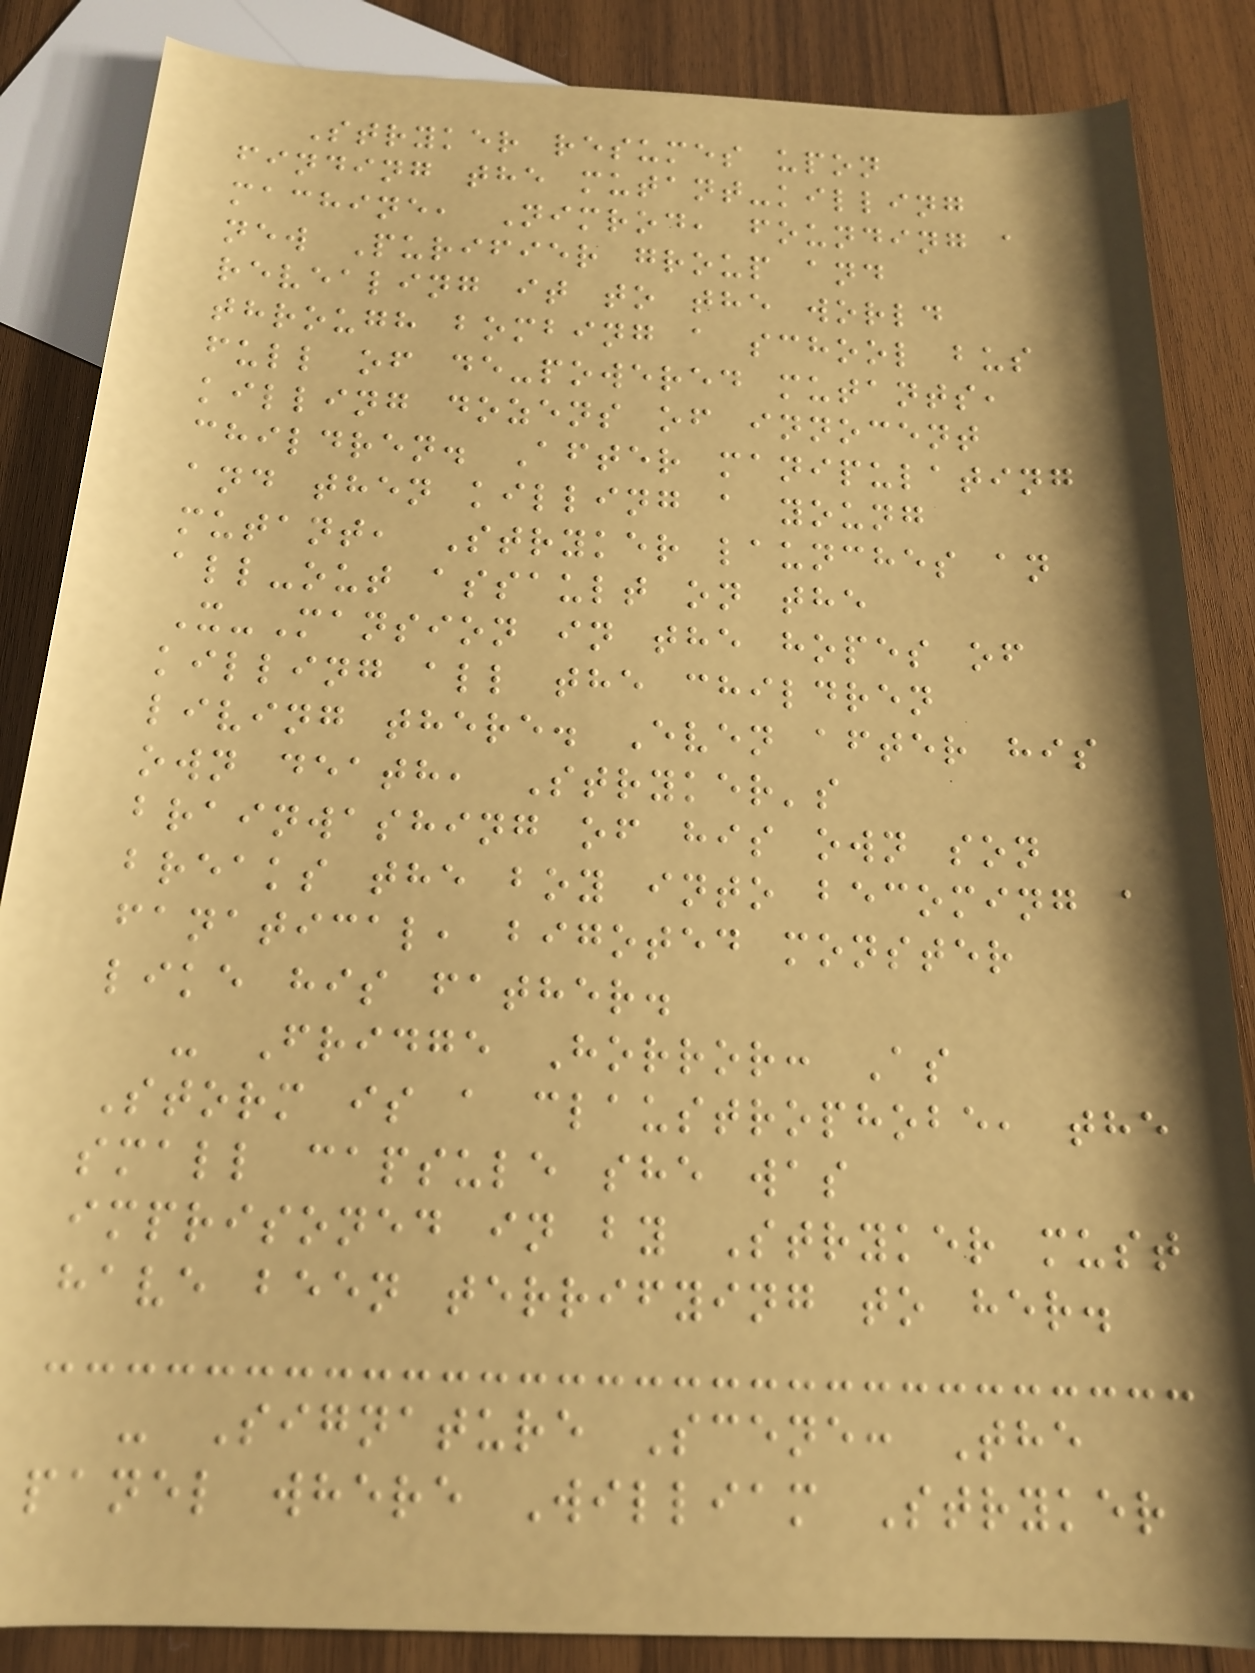Stryker resumes upon
finding the mutant-killing
machine, Nimrod, founding a
new Purifier group and
revealing it to the world
through bombing a school bus
full of de-powered mutants,
killing dozens of innocent
children. After manipulating
and then killing a young
mutant, Stryker launches an
all-out assault on the
X-Mansion in the hopes of
killing all the children
living there. Even after his
own death, Stryker's
brainwashing of his own son
breaks the boy into becoming a
fanatical, bigoted monster
like his father.
- Fridge Horror: As
Storm is a claustrophobe, the
small capsule she was
imprisoned in by Stryker must
have been terrifying to her.
- Signature Scene: The
panel where William Stryker
